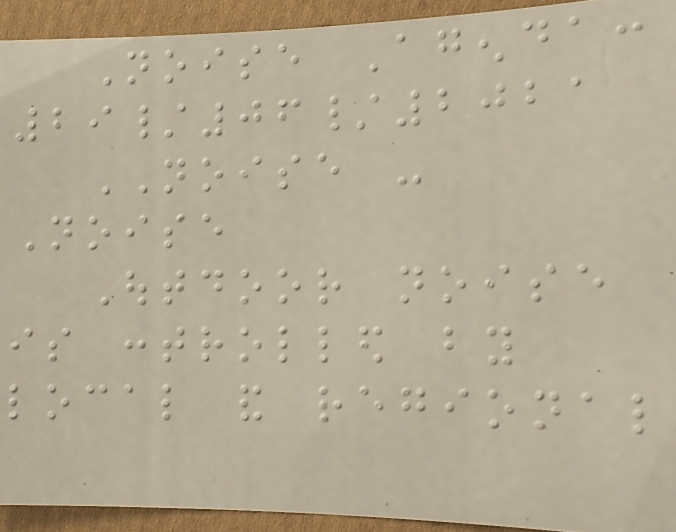Noise Agenda:
29/06/2021
NOISE -
Noise
Outdoor noise
is controlled by
local and regional
